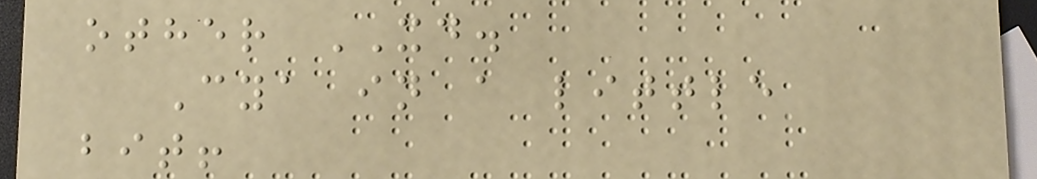other XD.
Cya in a little
bit!
